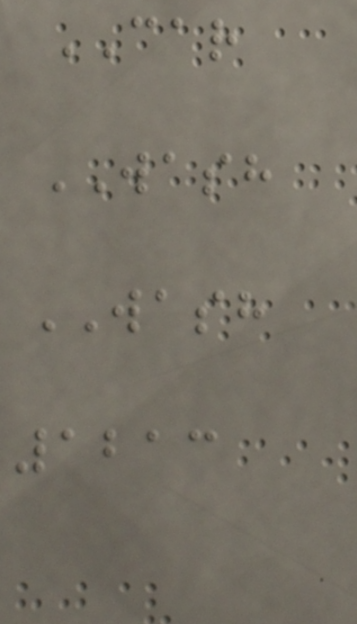CAR
WASH
WASH
1213
